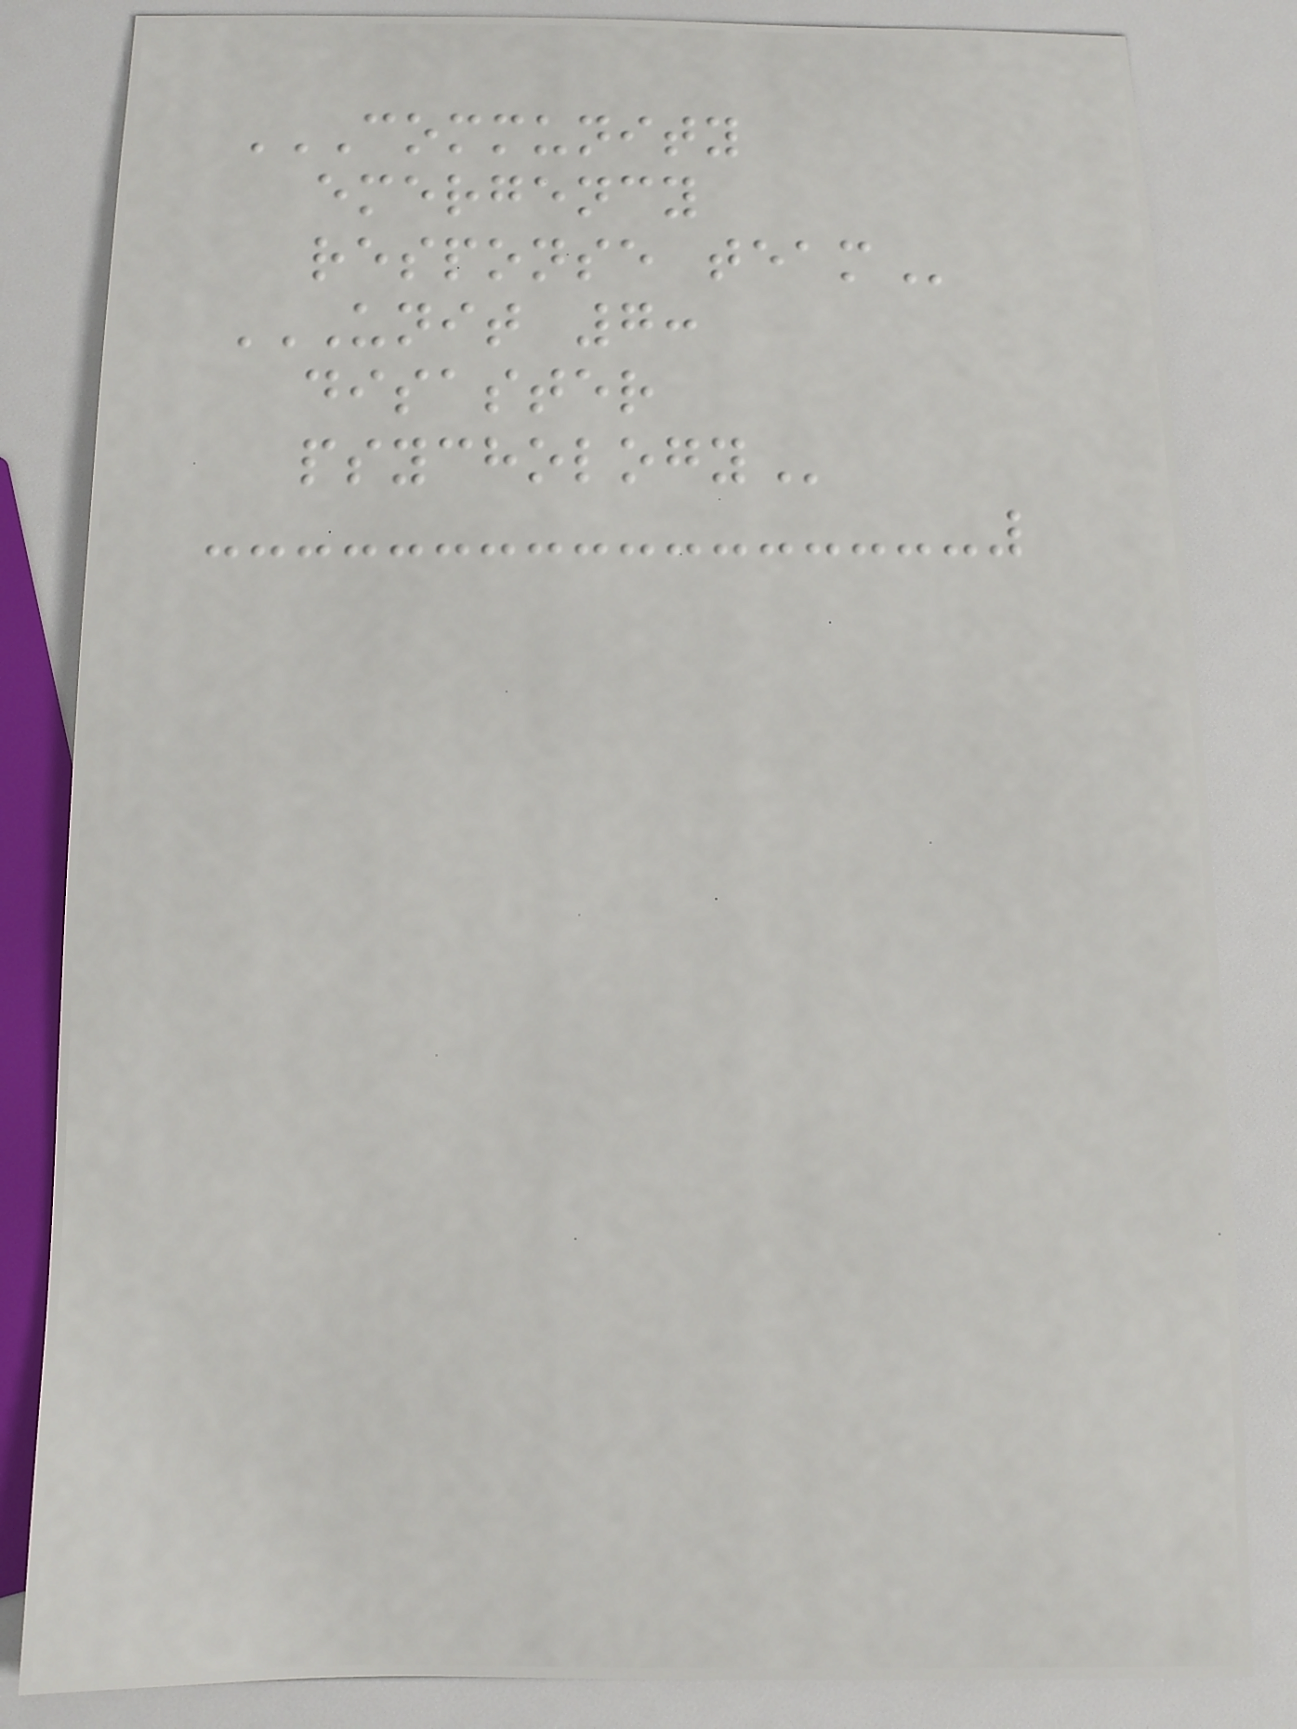COMMUNITY
EMERGENCY
RESPONSE TEAM
UNIT 7:
DISASTER
PSYCHOLOGY
